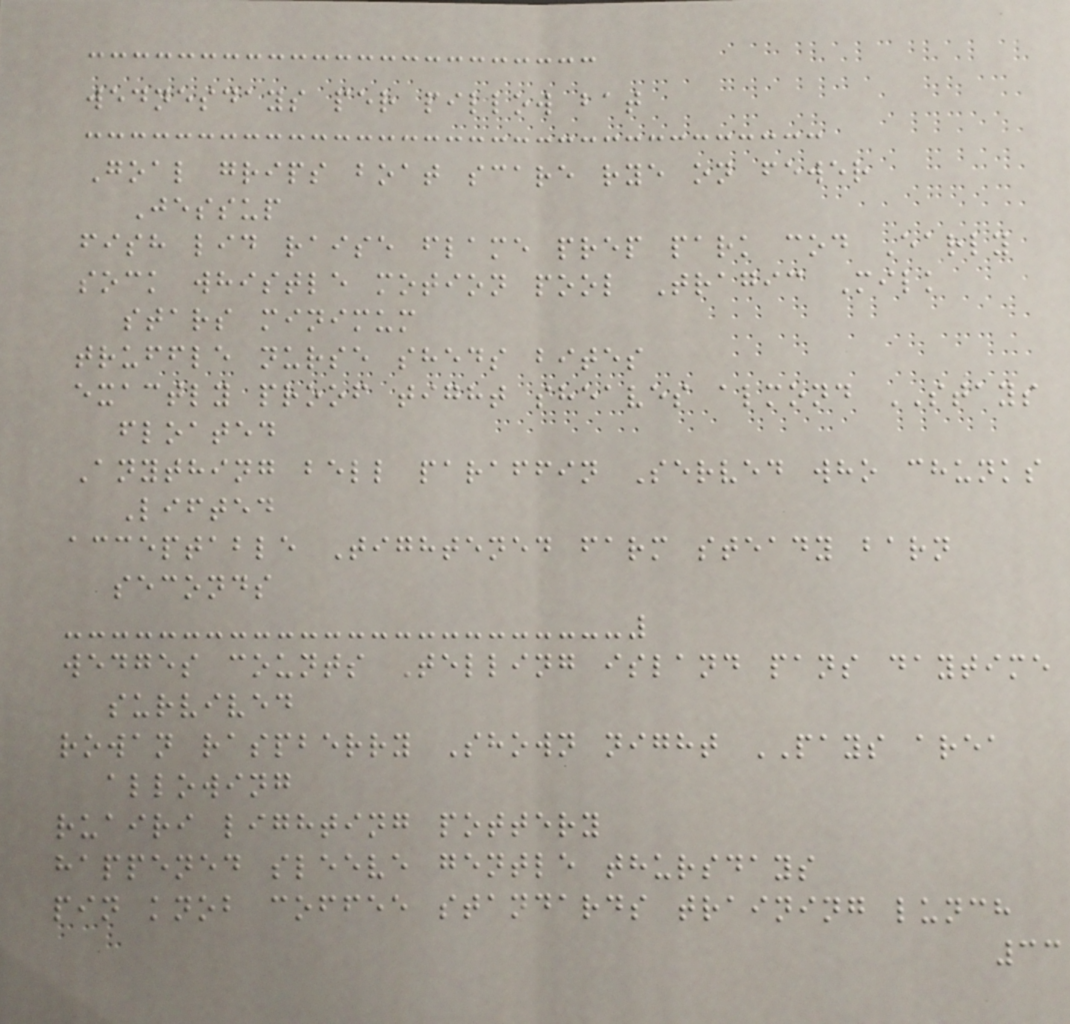wednesdays per pillow bat
Goal grips boat scare rye on fewer
Jessup
fish lid raise flame prep park cod Early
sock whistle motion pool Tragic Milk
stars minimum
truffle nurse sheds bites
exactly proof tight sheaves almond STAYS
floated
Anything bell paraffin Served who chunks
Lifted
acceptable Tightened farm steady barn
seconds
wedges counts Telling island pans daytime
survived
rowan raspberry Shown night PAYS area
allowing
ruairi lighting pottery
happened sleeve gentle thursdays
pin knob coffee standards training lunch
33
